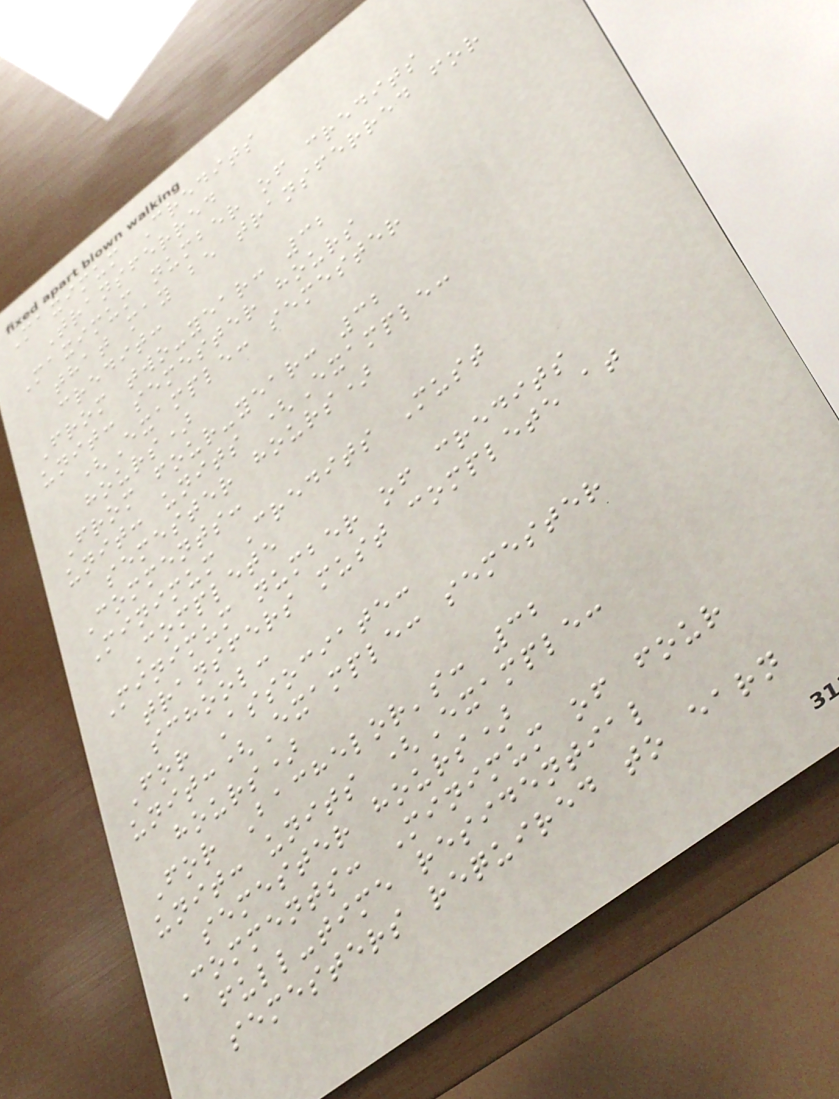Maximum Credits
Transferred
Maximum number of credits
that may be transferred for
credit:
From two-year: 32
unit: semester hours
(Example: semester
hours)
From four-year: 32
unit: units (Example:
semester hours)
Comments:
Minimum Credits Must
Complete
Minimum number of credits
transfers must complete at
school:
For Associate:
unit:(Example: semester
hours)
For Bachelor's: 32
unit: units (Example:
semester hours)
Comments: Minimum of four
full-time residential
semesters required to earn
